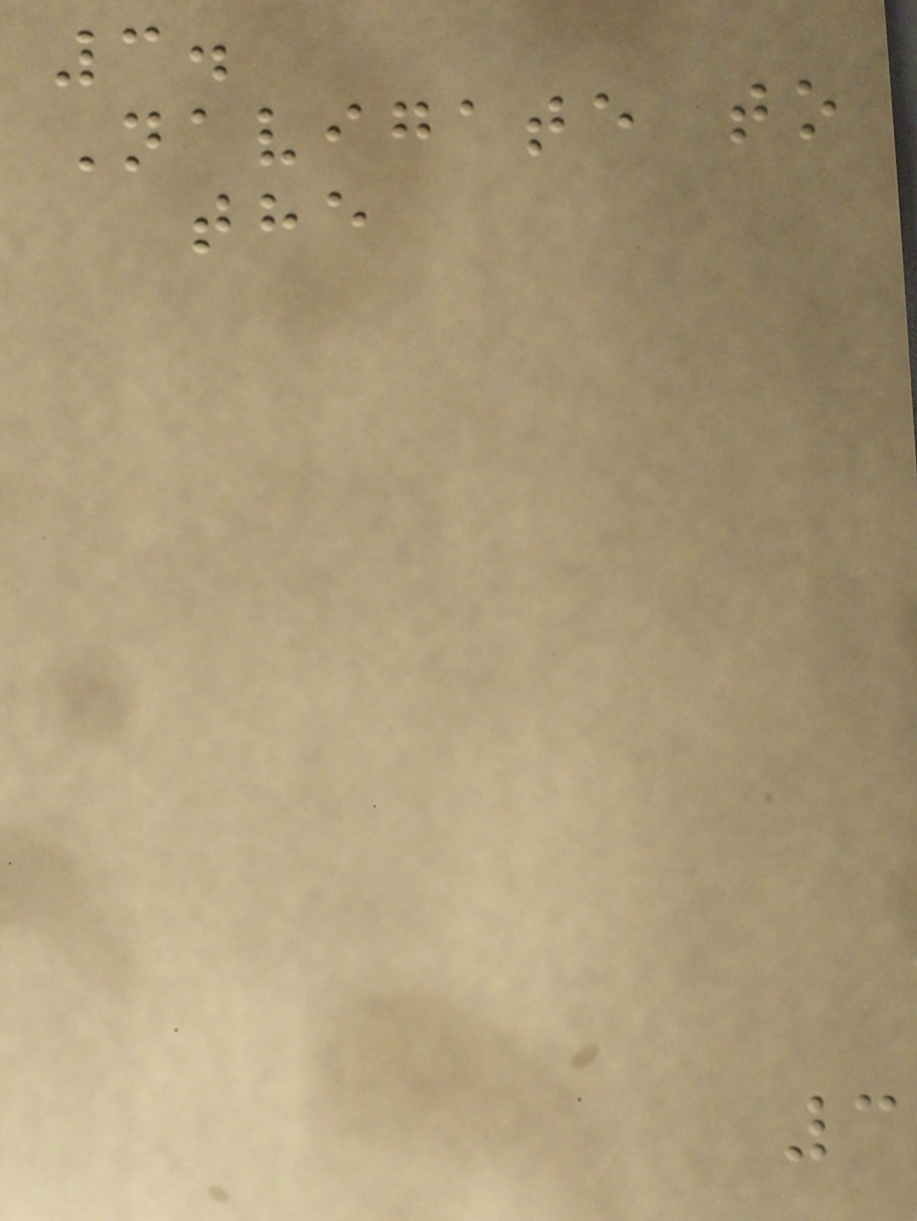3.
Navigate to
the
3
